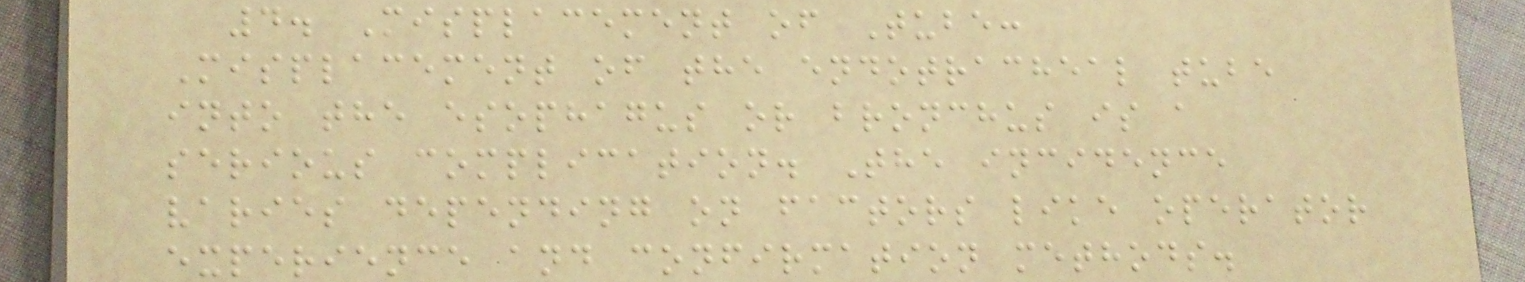4. Misplacement of Tube:
Misplacement of the endotracheal tube
into the esophagus or bronchus is a
serious complication. The incidence
varies depending on factors like operator
experience and confirmation methods.
